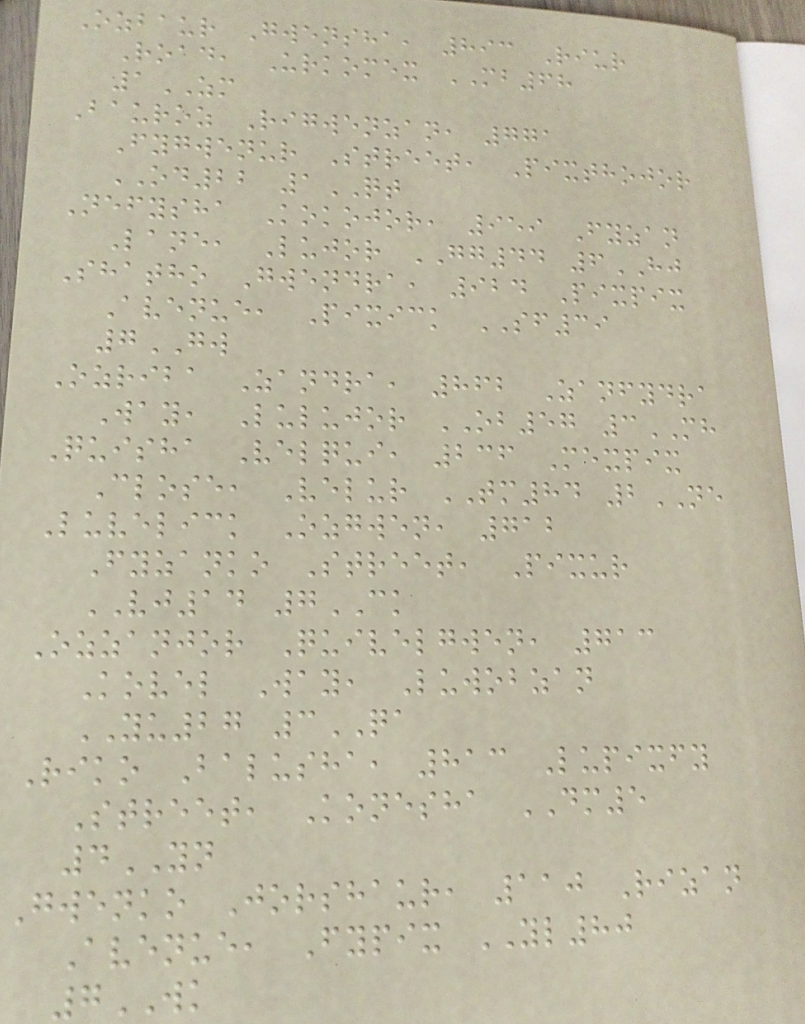Ozbaur Gwensha, 893 Riur
Road, Urkomex MB68
1ZM
Bauroz Rigwenzan, 771
Fygwenur Street, Pixthojor
OD22 1QT
Nefysha Kokojor, 959 Fyzan
Lane, Lujor GG44 6HJ
Shatho Gwendra, 924 Pixpix
Avenue, Pixick SF39
7GW
Ozriba Zandra, 862 Zanfydra
Way, Lulujor OB57 3MH
Quisha Velqui, 236 Mexpix
Close, Velur TM84 2NE
Luvelick Ozgwen, 712
Fyzanko Street, Pixur
VJ14 7CK
Ozzanjor Quivelgwen, 713
Kovel Way, Luwobzan
YU27 3QA
Riko Balusha, 813 Lupixfy
Street, Konesha DM5
4YN
Gwenko Jorshaur, 110 Rizan
Avenue, Fypix YL80
7WK
